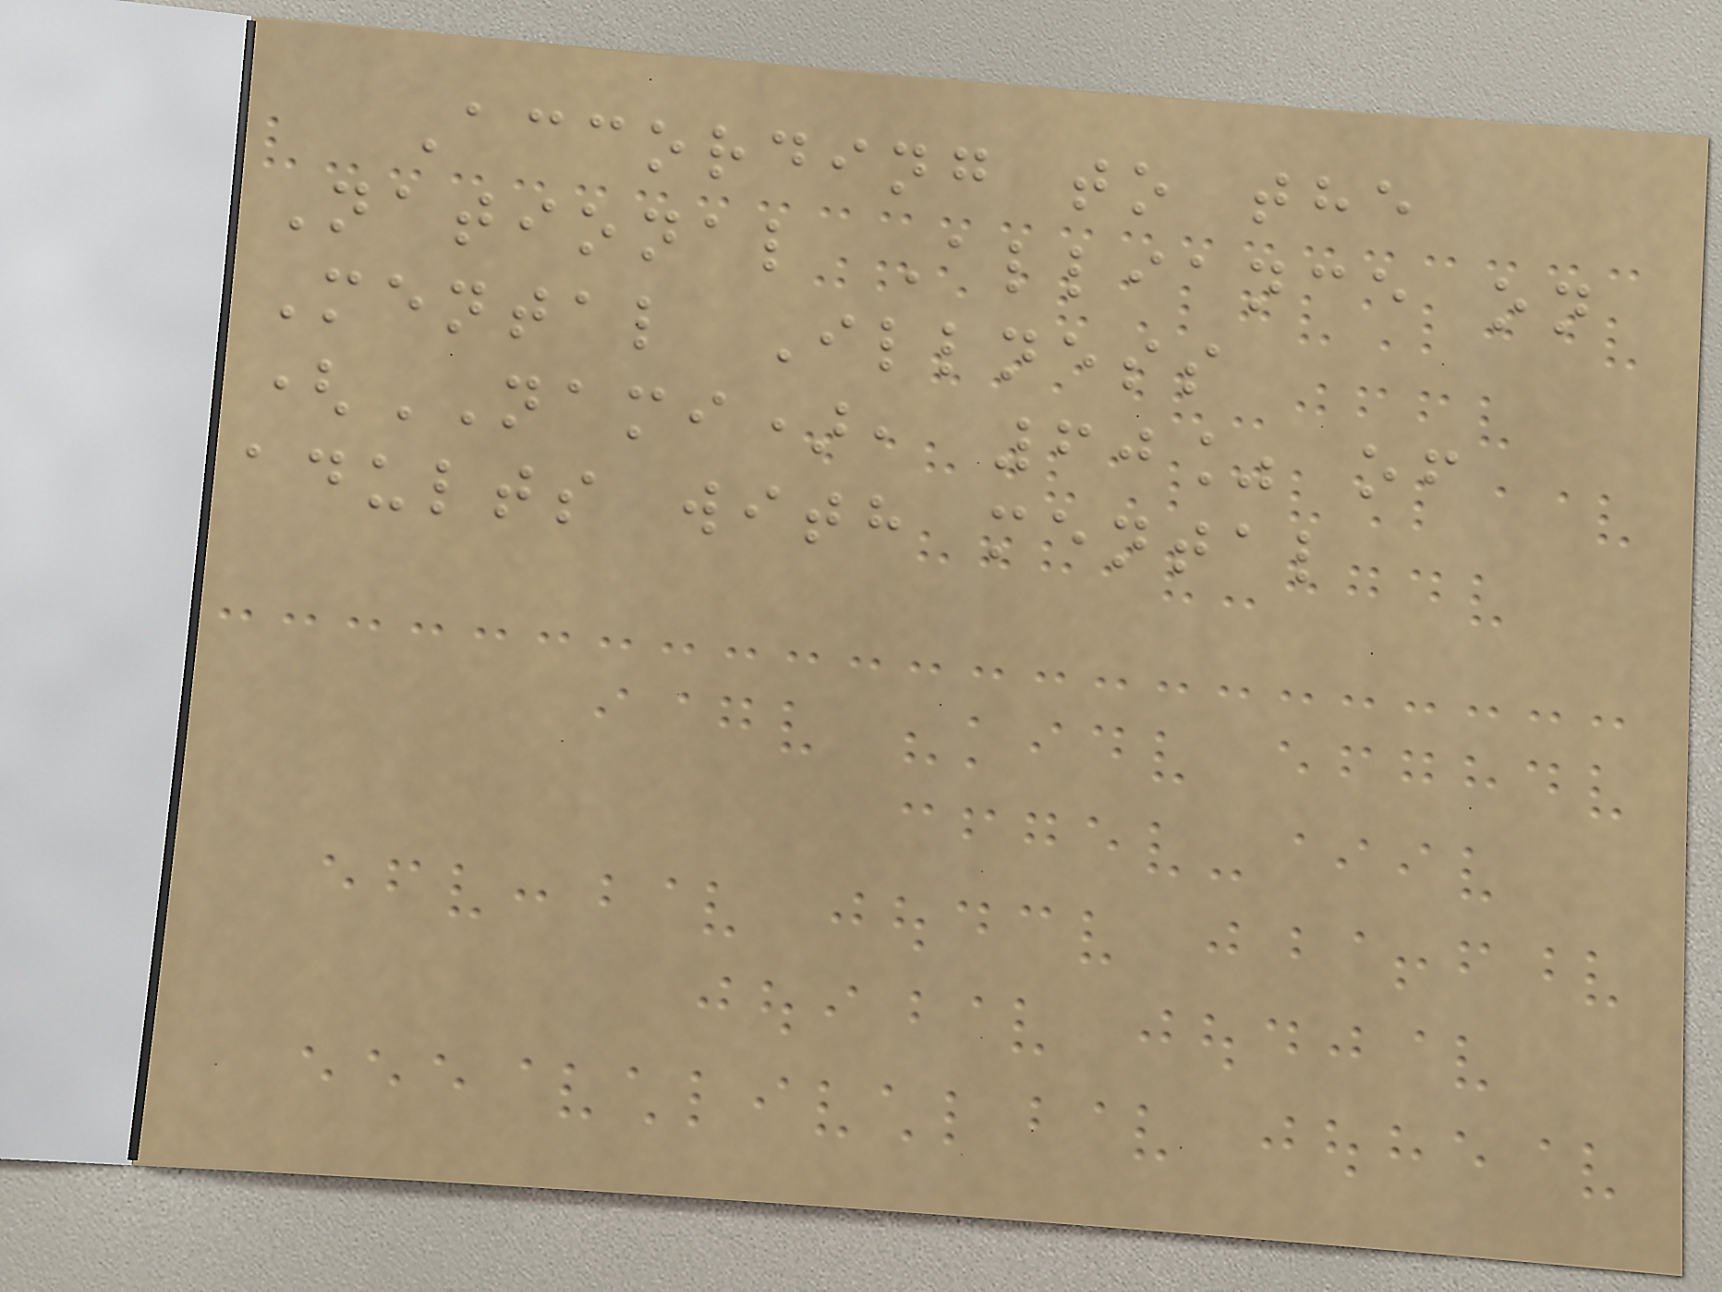According to the
National Alliance on
Mental Illness
(NAMI), 60% of
adults with mental
